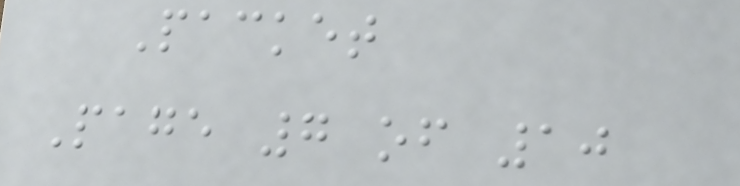Packet
Page 7 of 10
